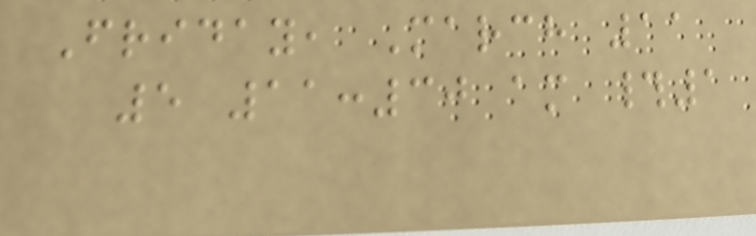Friday, March 11
5 11:30 am #1
